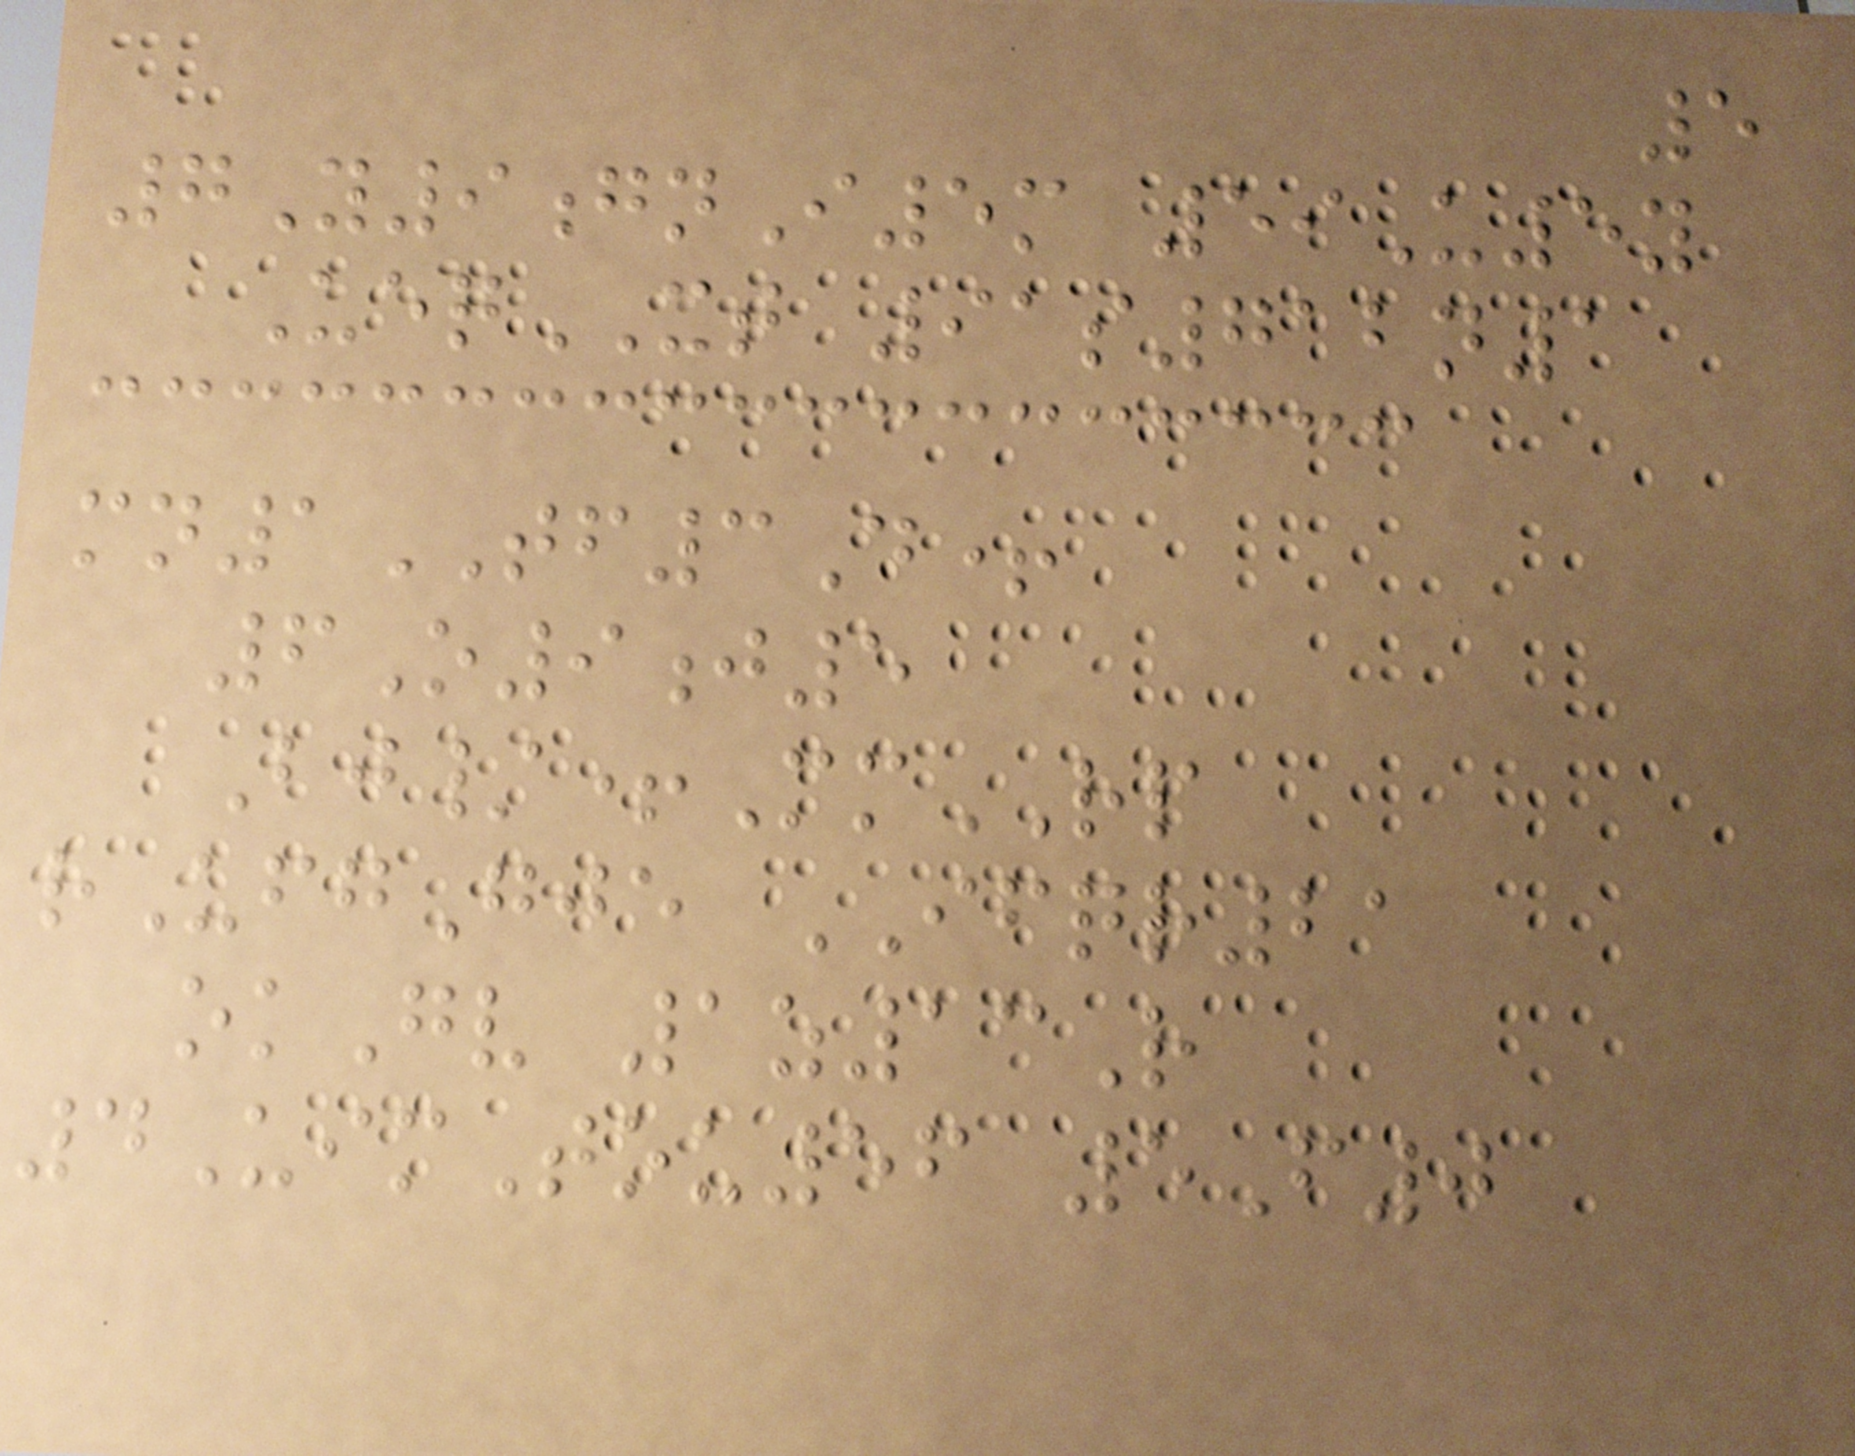5
7Y9gnI5m 59U5y
UeqXT 91s712n1
mn1TF3D+
6O9j5
Bj/+MmRP
rUfgGje IFQR21
okGv 1z13R
4UimTou56 5F0
